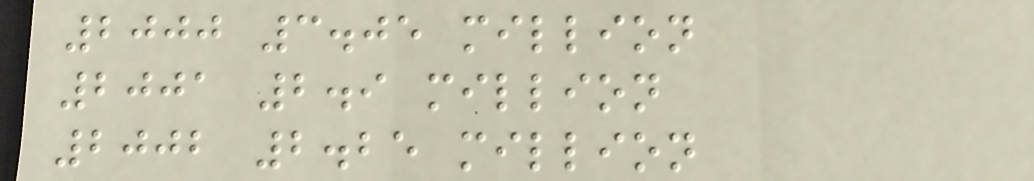2000 3.05 million
2001 2.9 million
2002 2.25 million
